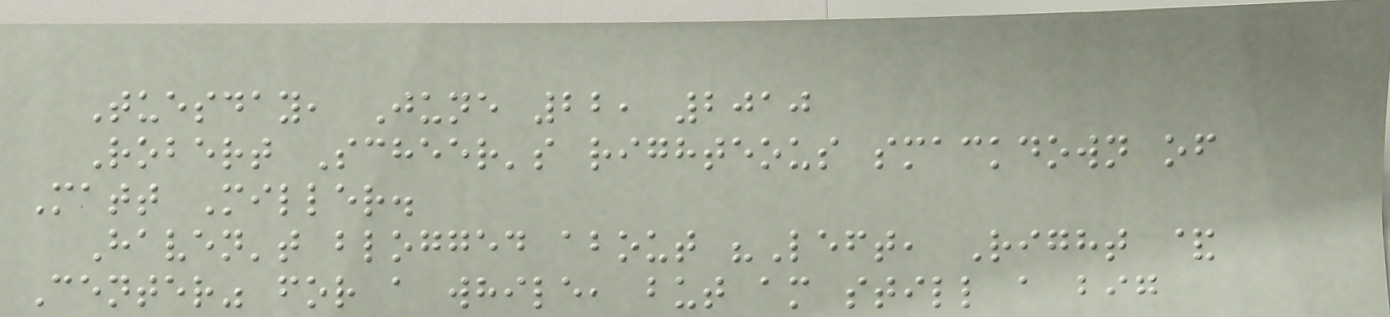Tuesday, June 22, 2010
Robert Scheer's righteous smackdown of
Matt Miller.
Haven't blogged about "Left, Right &
Center" for a while, but am still a big
